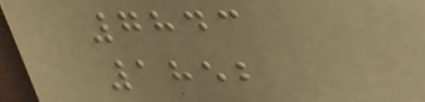7843
1852
